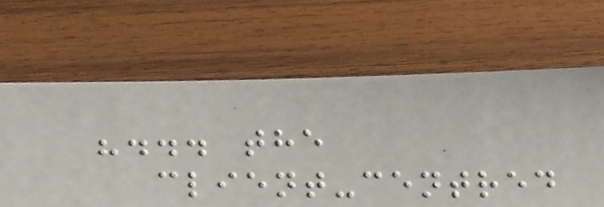"... the
client-centred
